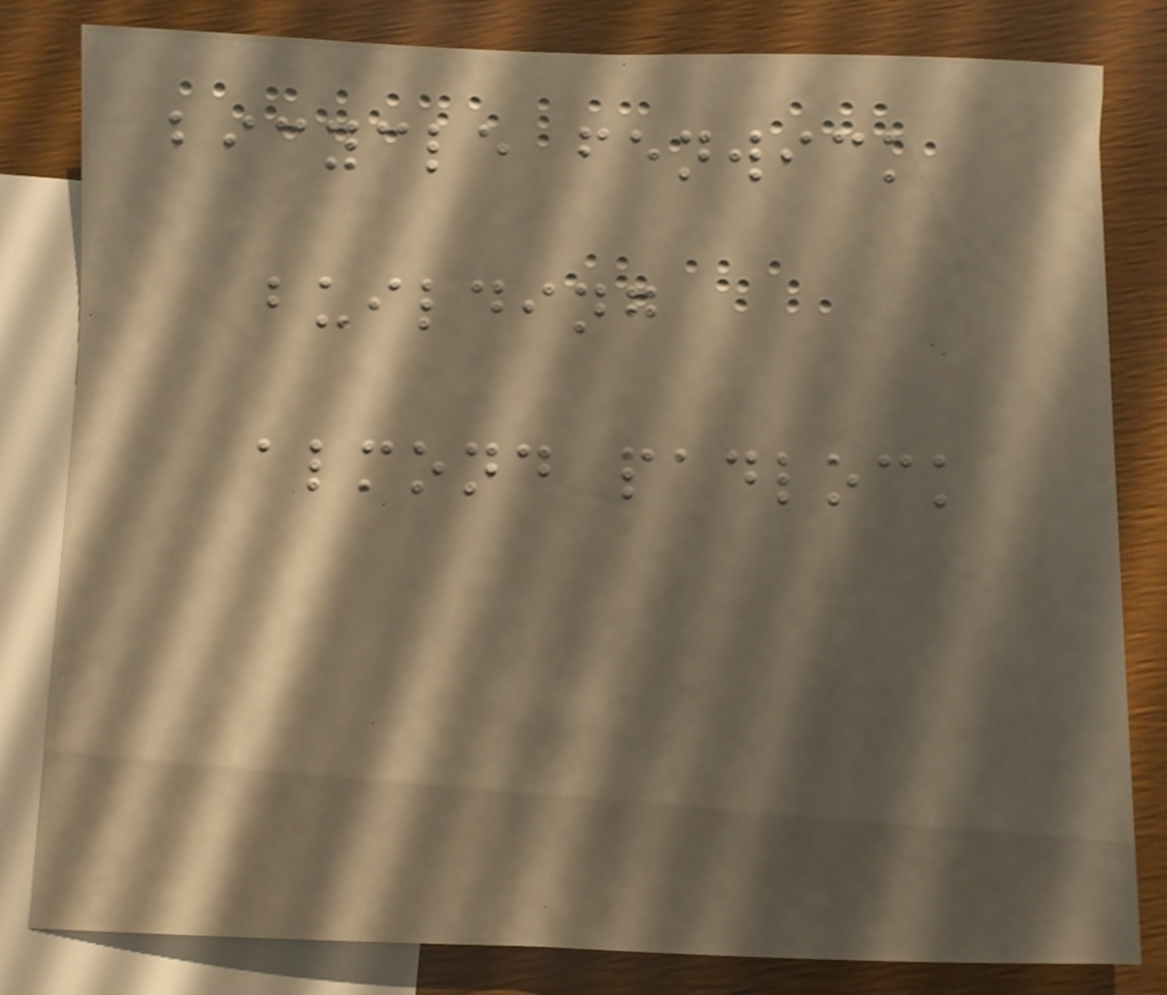bicycle fenwick
building
almond padlock
